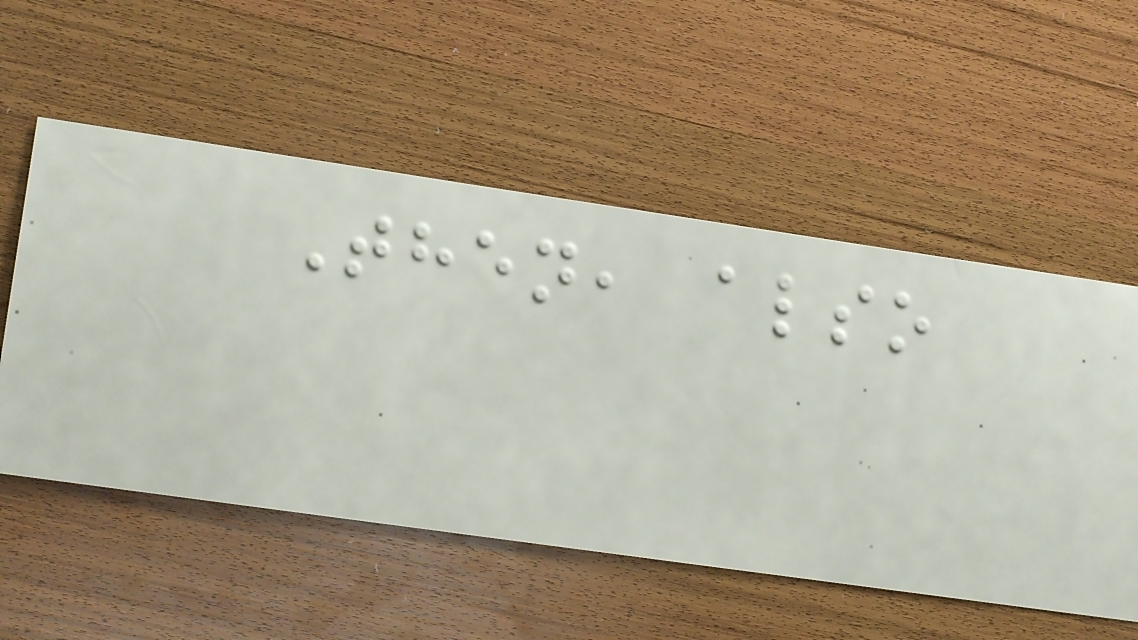Then, also
